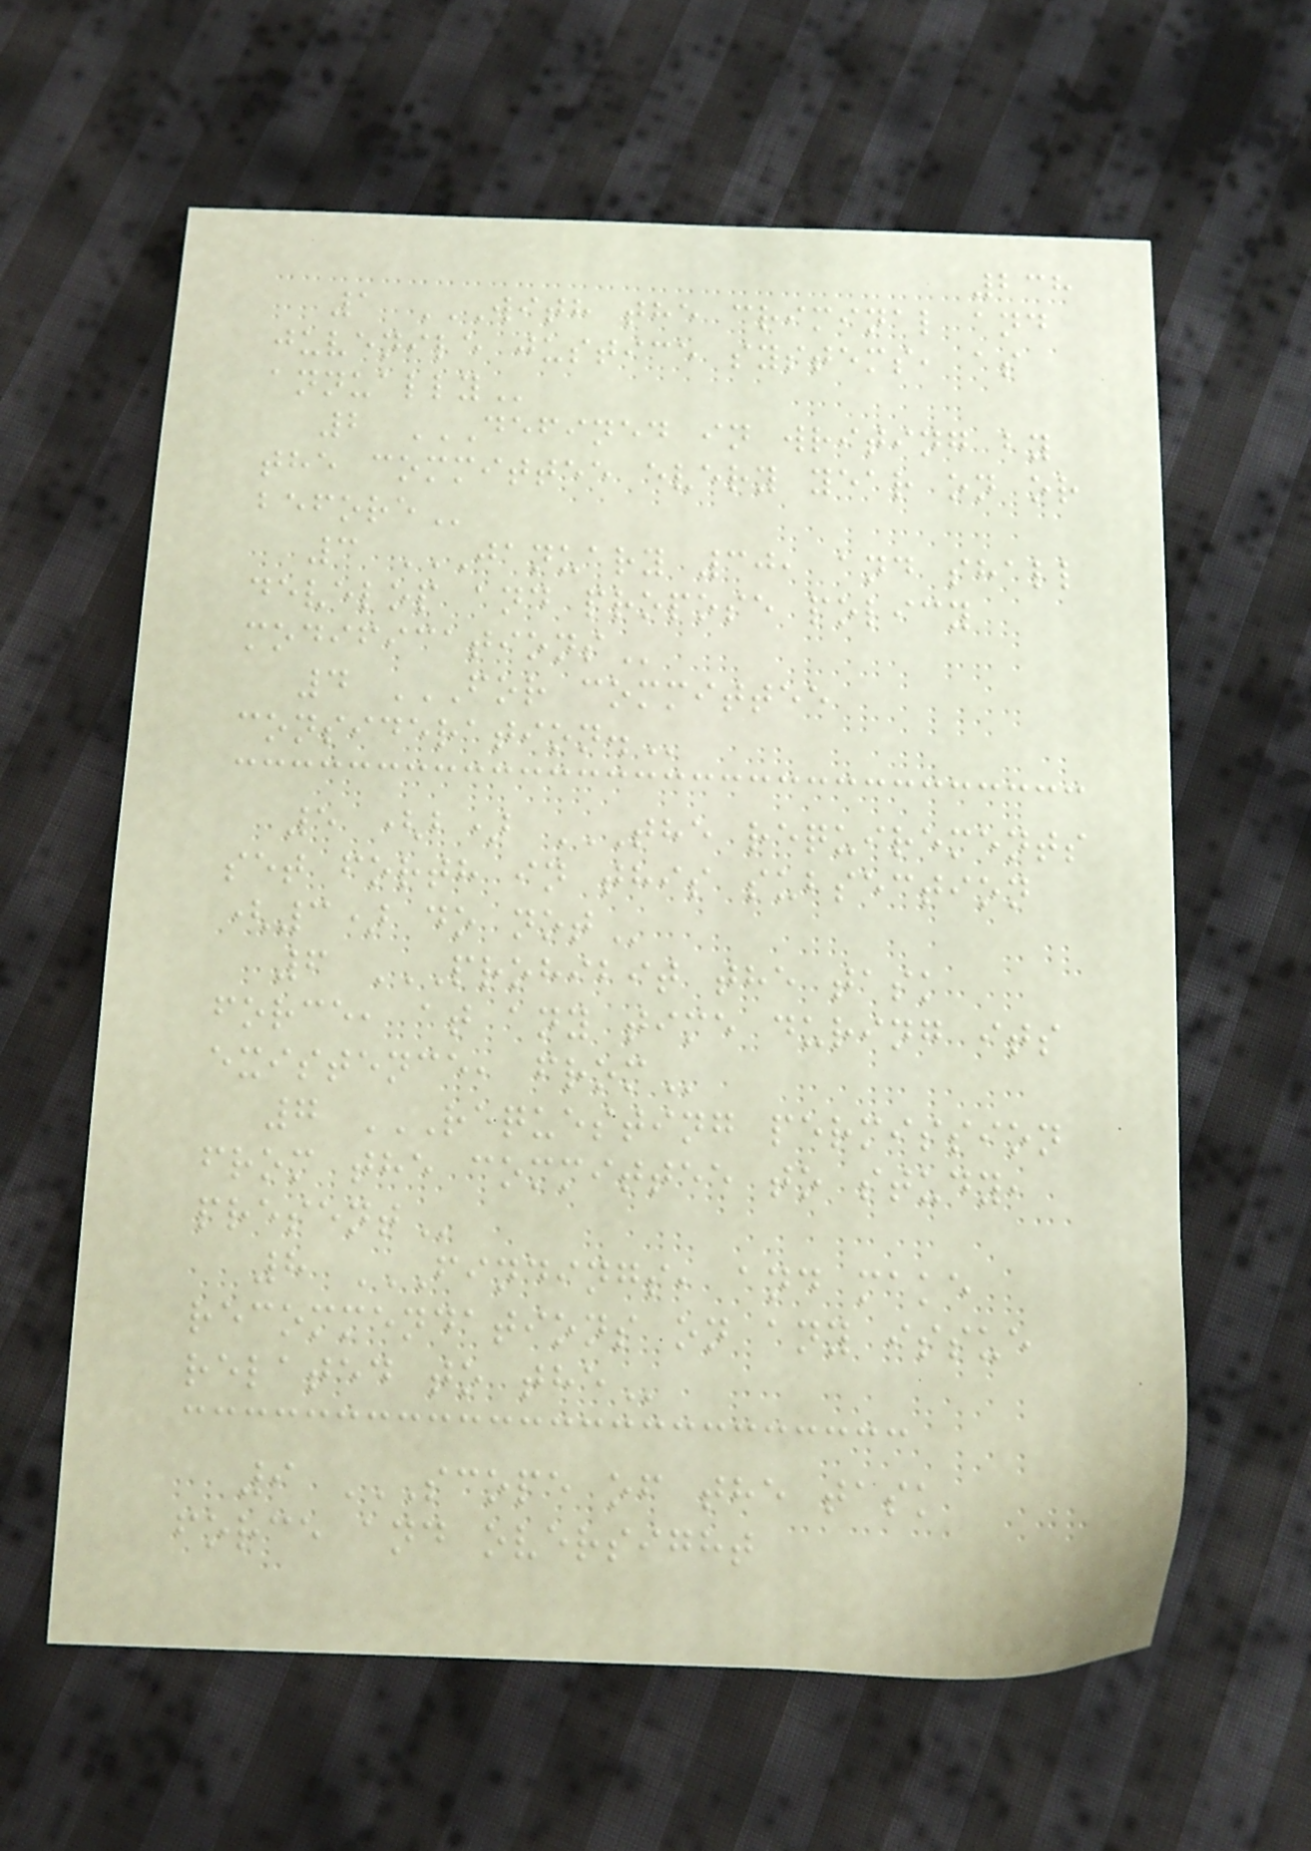238
1 WITH THE CRIMINAL AND
JUVENILE JUSTICE SYSTEMS, AS
ANNUALLY
2 DEFINED IN WRITING BY
THE COMMITTEE EVERY YEAR ON OR
BEFORE
3 JANUARY 30, AND SHALL
DEVELOP AND PROPOSE POLICY
MODIFICATIONS
4 FOR COMMITTEE
CONSIDERATION.
5 (b) THE REQUIREMENTS
SET FORTH IN THIS SUBSECTION
(3) DO NOT
6 PROHIBIT THE TASK
FORCE, AT ANY TIME DURING ITS
EXISTENCE, FROM
7 REQUESTING PERMISSION
FROM THE COMMITTEE TO STUDY,
PRESENT
8 FINDINGS, AND MAKE
RECOMMENDATIONS ON ANY ISSUE
RELATED TO THE
9 SCOPE OF THE TASK
FORCE AND OVERSIGHT
